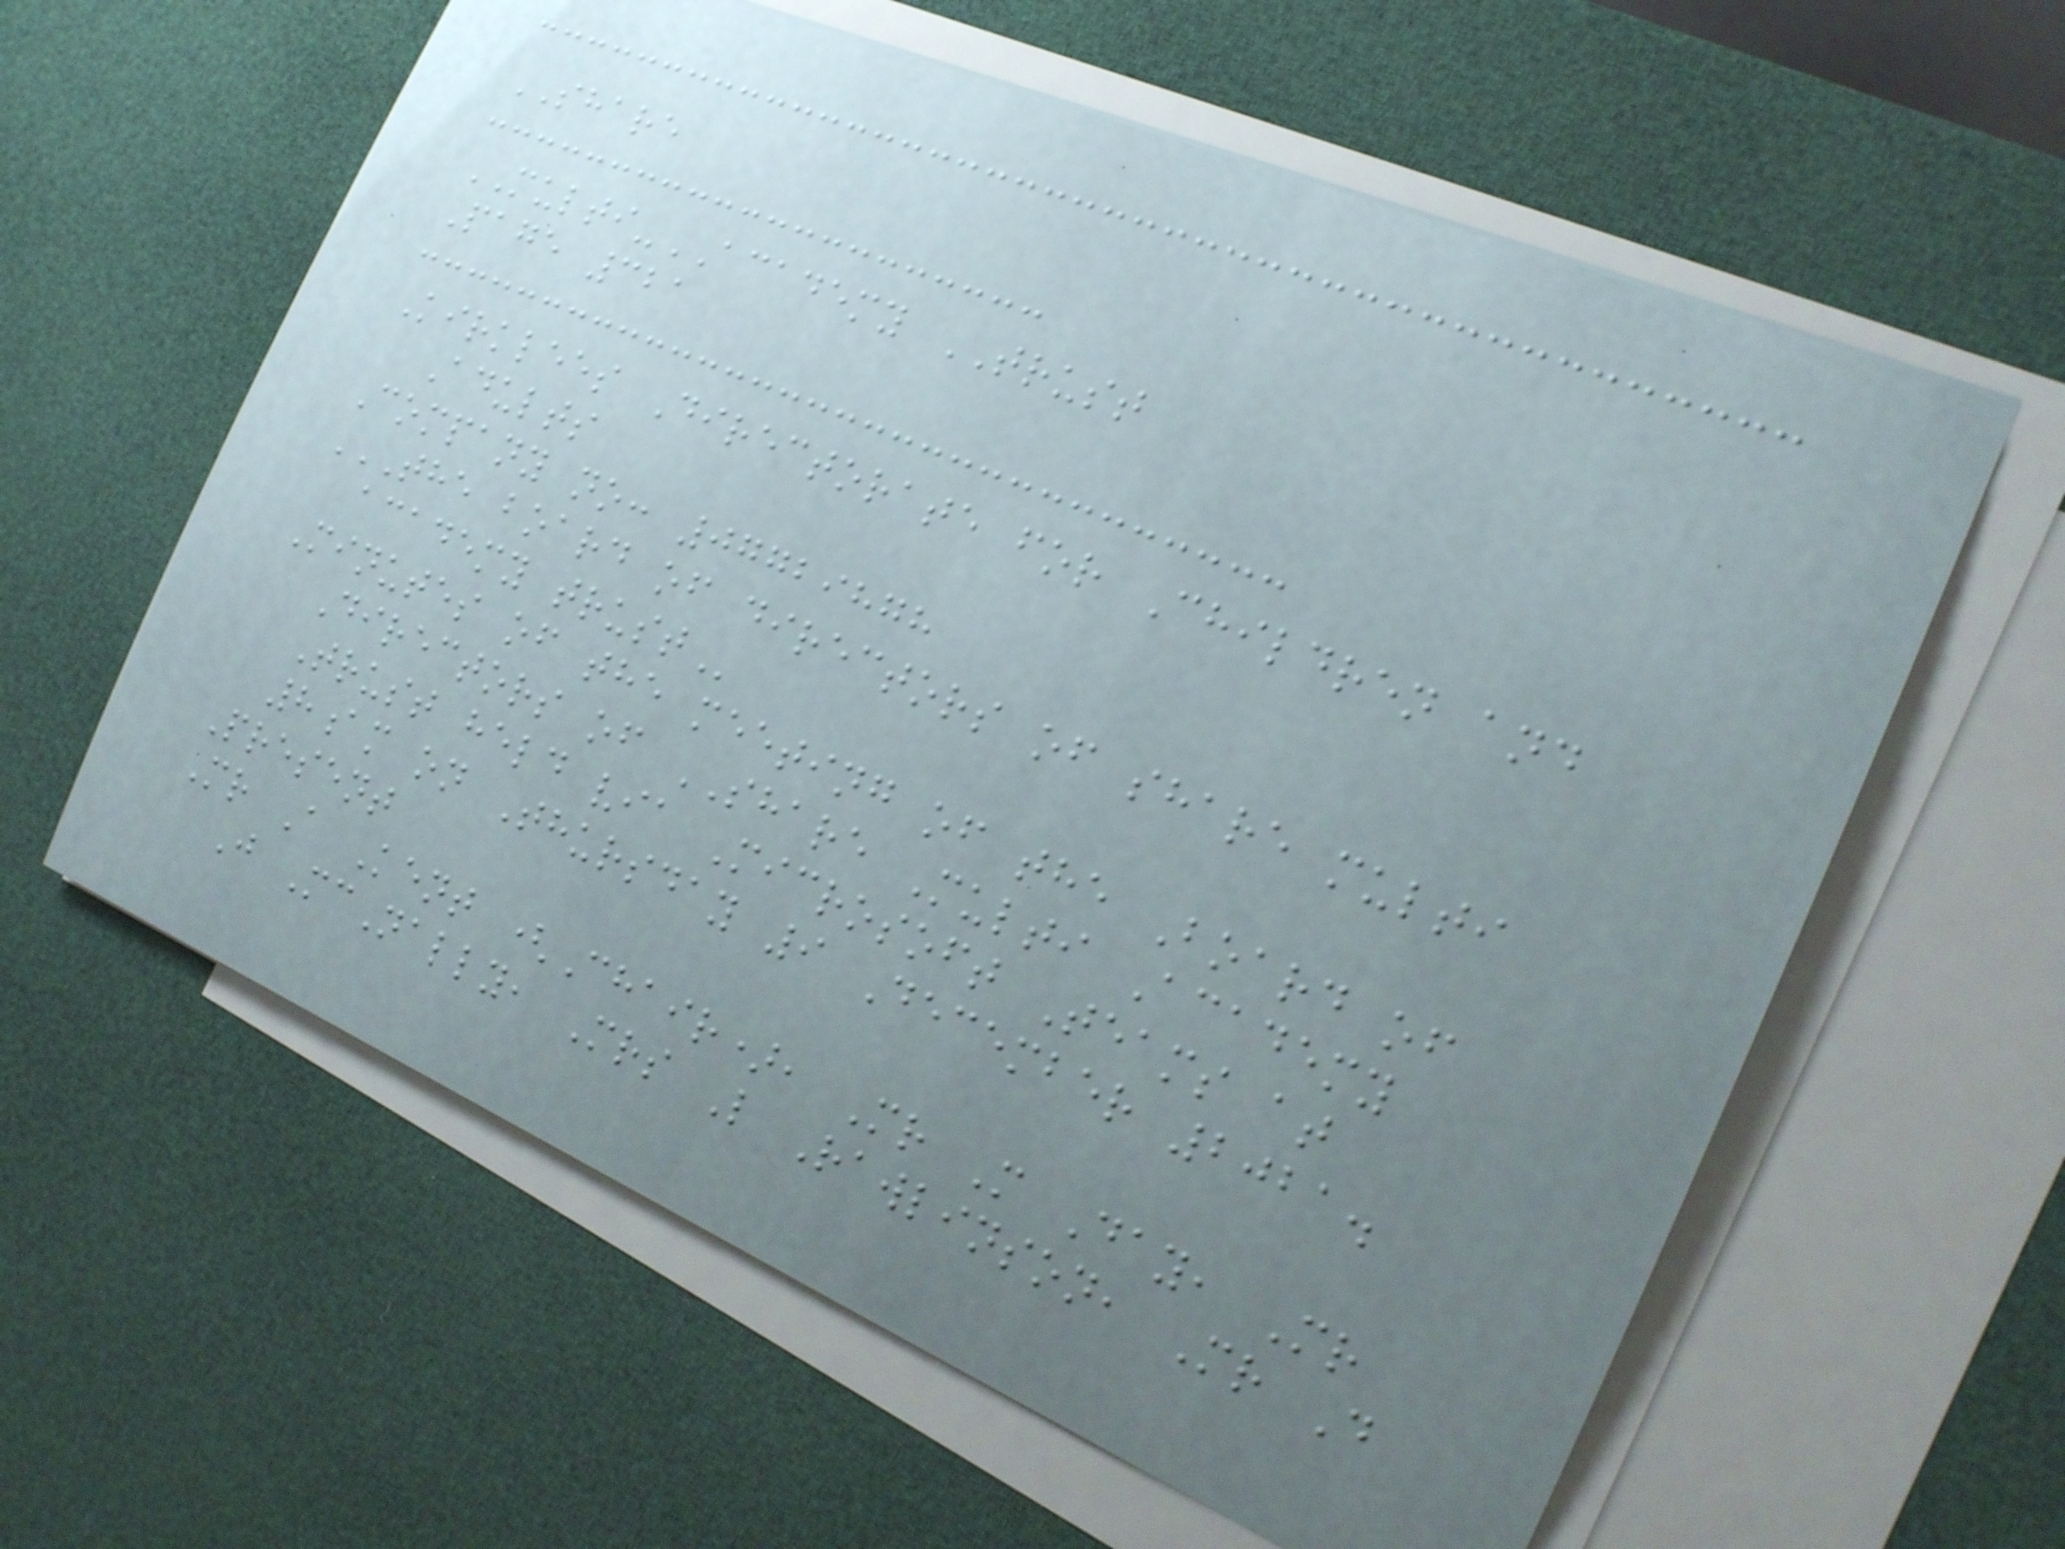SHARE
MULTI-ACADEMY TRUST
Page 321
Kirklees Directorate for Children and
Adults
Company no: 07729878
THE BOARD OF DIRECTORS OF SHARE MULTI
ACADEMY TRUST
Minutes of the meeting of the Board of
Directors of SHARE Multi Academy
Trust held via Microsoft Teams at
8am on Thursday 9 December 2021.
Present
Mr A Kent (Chair), Mr M Day, Mr
J McNally, Mrs L Rawlinson, Mr D
